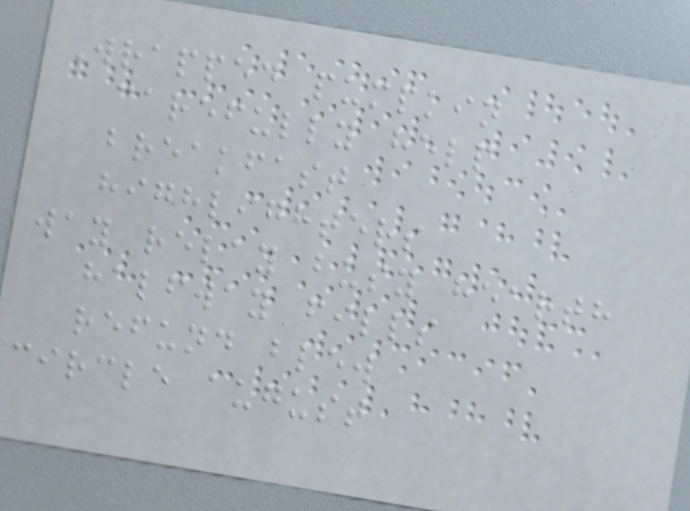Wrapped pumpkin
carefully help
breakfast
highlighters
way relay busy hearth
halfway fills
refund blew
circle august
